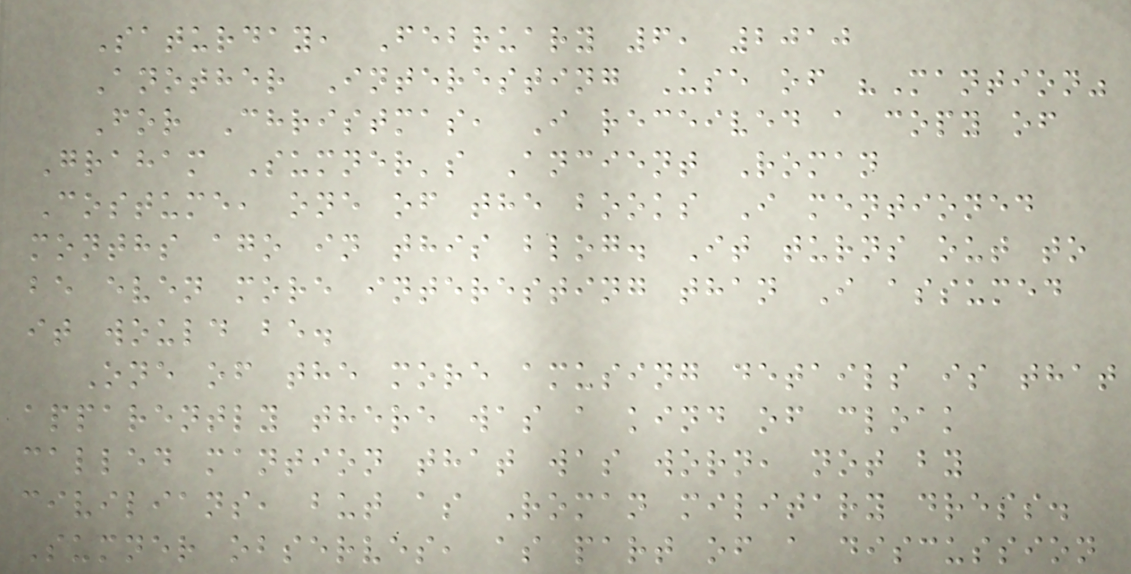Saturday, February 6, 2010
Another Interesting Use of "Mantion"
For Christmas, I received a copy of
Graham Sumner's Ancient Roman
Costume, one of the books I mentioned
months ago in this blog. It turns out to
be even more interesting than I assumed
it would be.
One of the more amusing details is that
apparently there was a kind of cloak
called mantion that was worn, not by
civilians, but as Roman military dress.
Sumner observes, as part of a discussion
